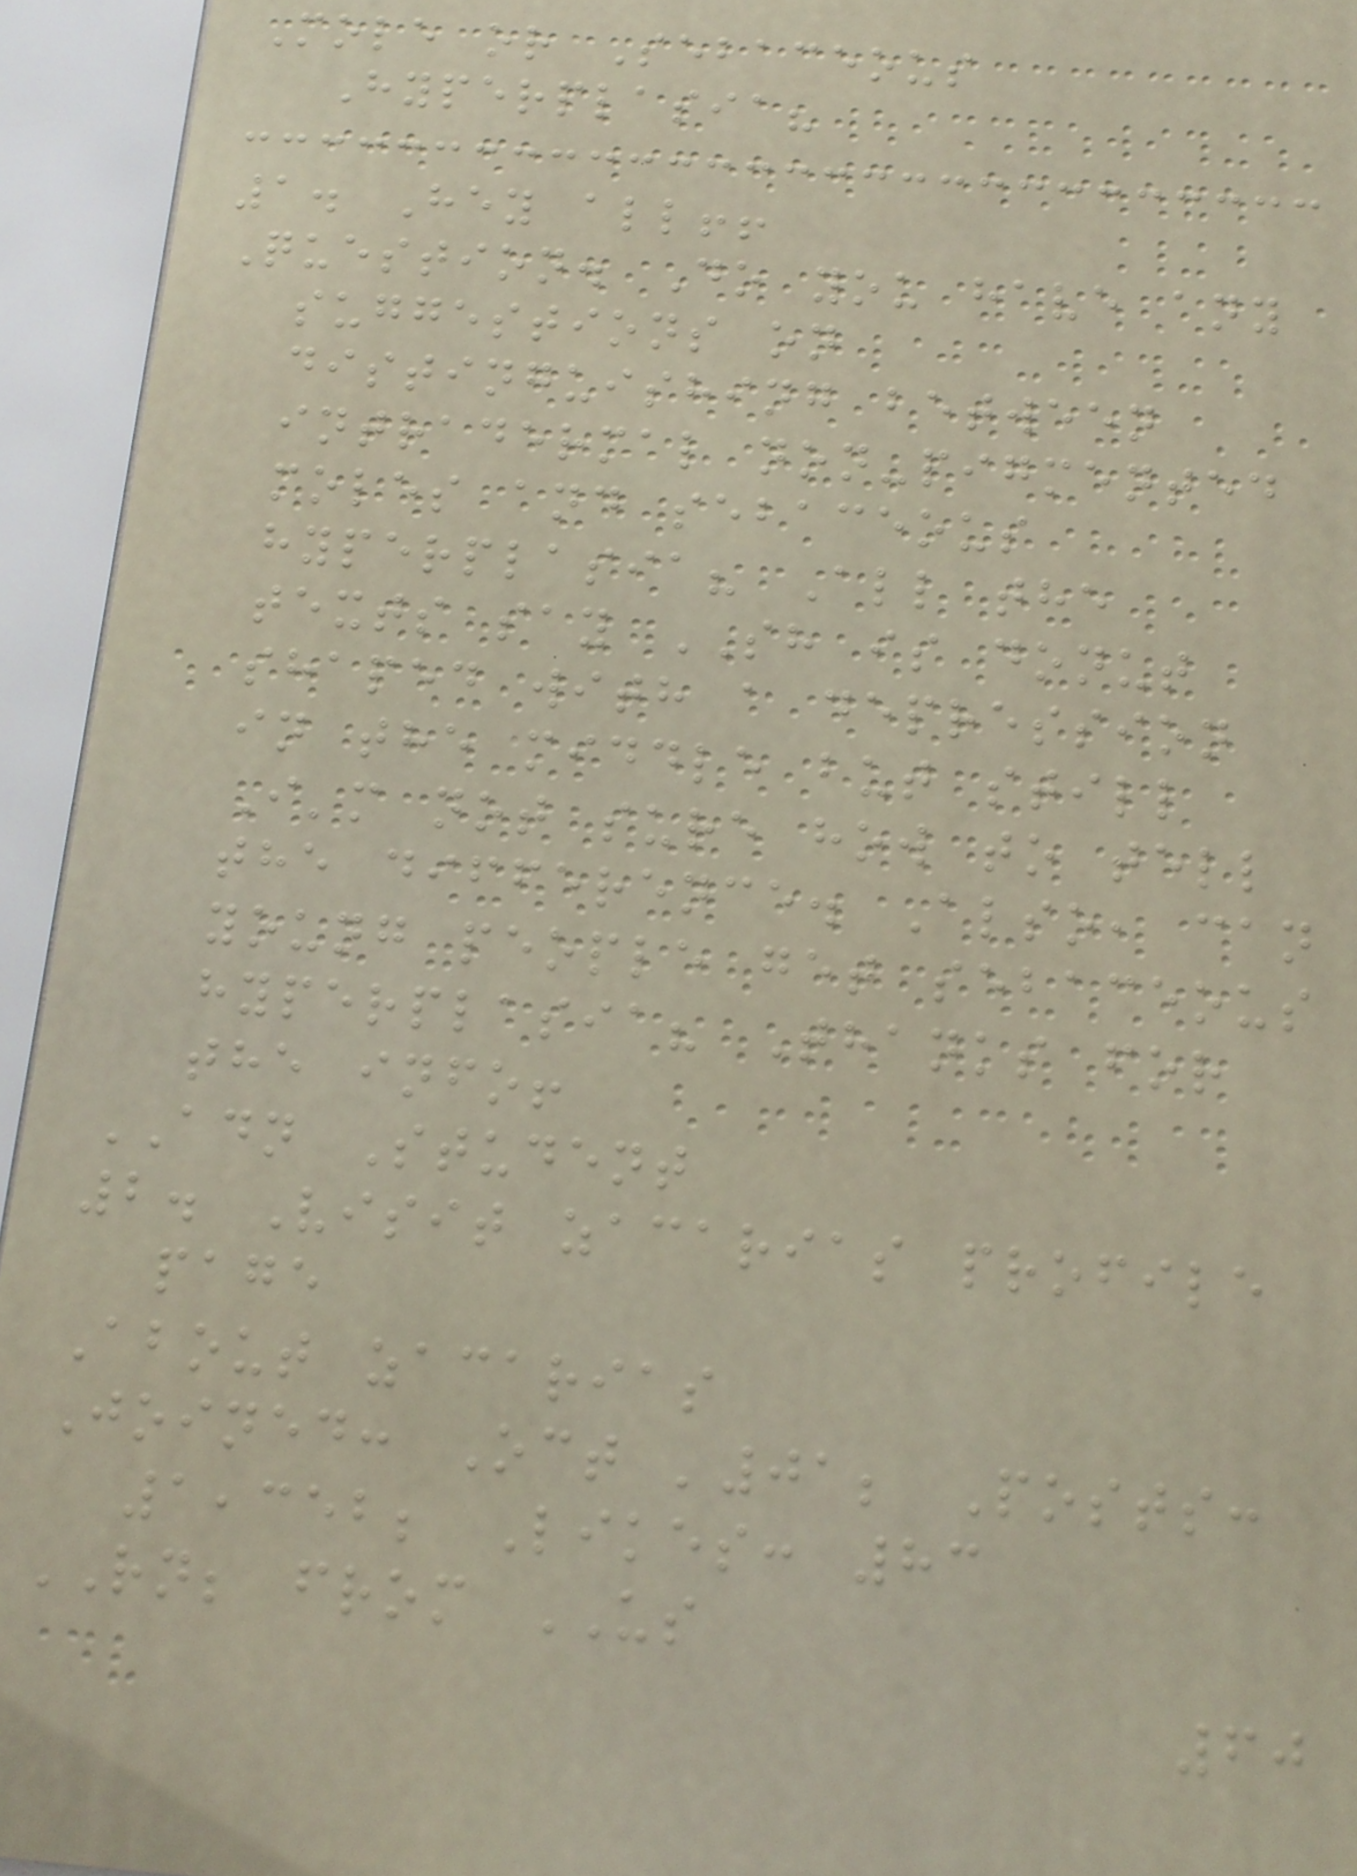Mole or Sebaceous
Hyperplasia?
1. Hey all!!
Question. Do you have any
suggestions on
distinguishing between
intradermal non-pigmented
moles and sebaceous
hyperplasia? All the
texts say SH is donut
shaped with a depression
in the middle but still
I'm not sure how to tell
the difference. Also, can
young people get sebaceous
hyperplasia? Thanks for
the info!
ADN Student
2. Visit zacarias profile
page
About zacarias
Joined: Oct '01; Posts:
1,352; Likes: 83
RN; from US
60
